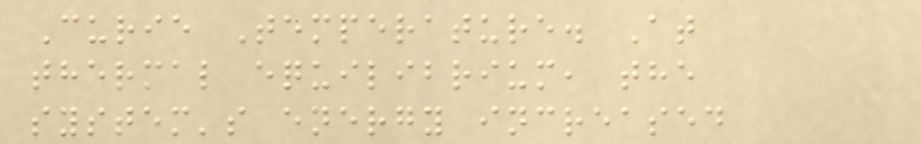Curie Temperature. At
thermal equilibrium, the
system's energy increased
